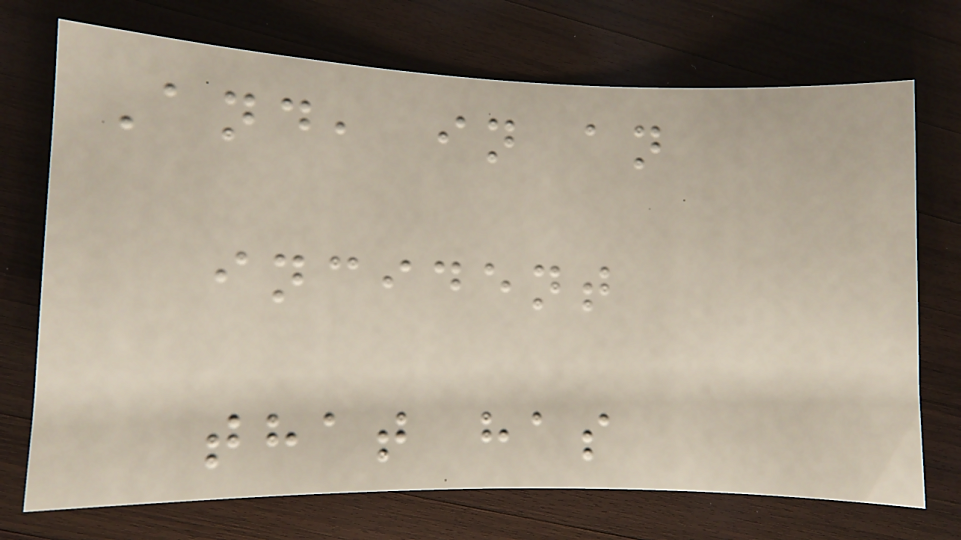And, in an
incident
that has
